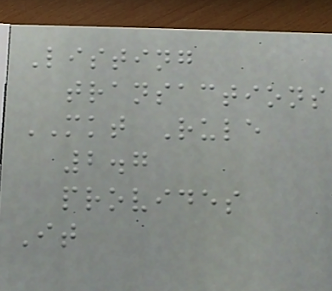Listing
transactions
MKT Rule
2.7
provides
It
